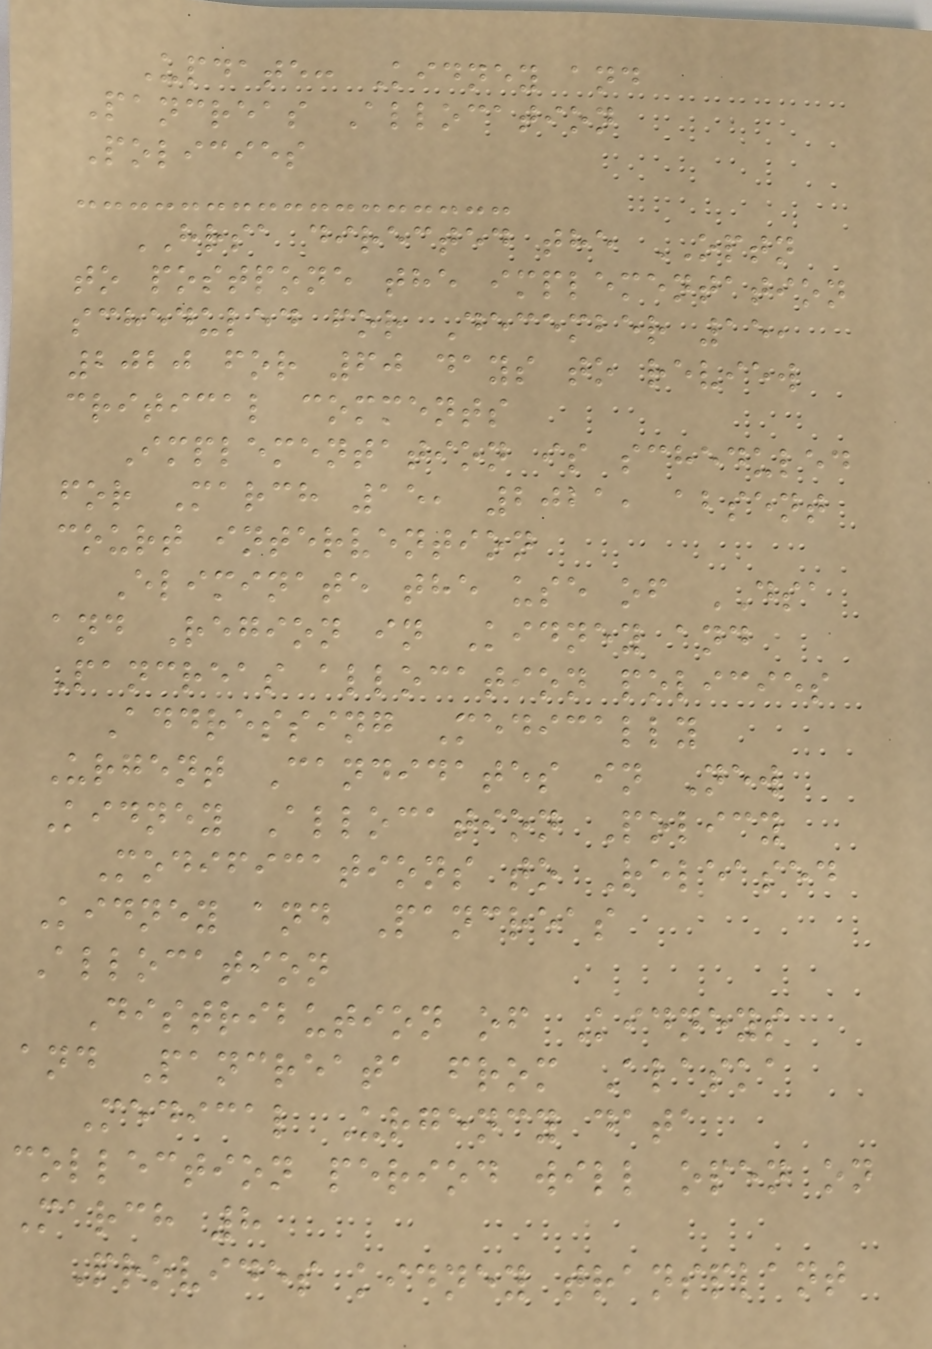Update: Kidney and
Pancreas Allocation
Policies
HRSA directed the OPTN
to postpone the implementation
scheduled for December 15,
2020 for 60 days to review
critical comments
Implementation is scheduled
for March 15, 2021, absent
court intervention
Eliminate the use of DSA
and Region in Kidney and
Pancreas allocation policies
Addressing Medically
Urgent Candidates in New
Kidney Allocation Policy
Modifications to Released
Kidney and Pancreas
Allocation
Distribution of Kidneys
and Pancreata from Alaska
Medical Urgency data
collection period will open on
March 8
Provides kidney transplant
